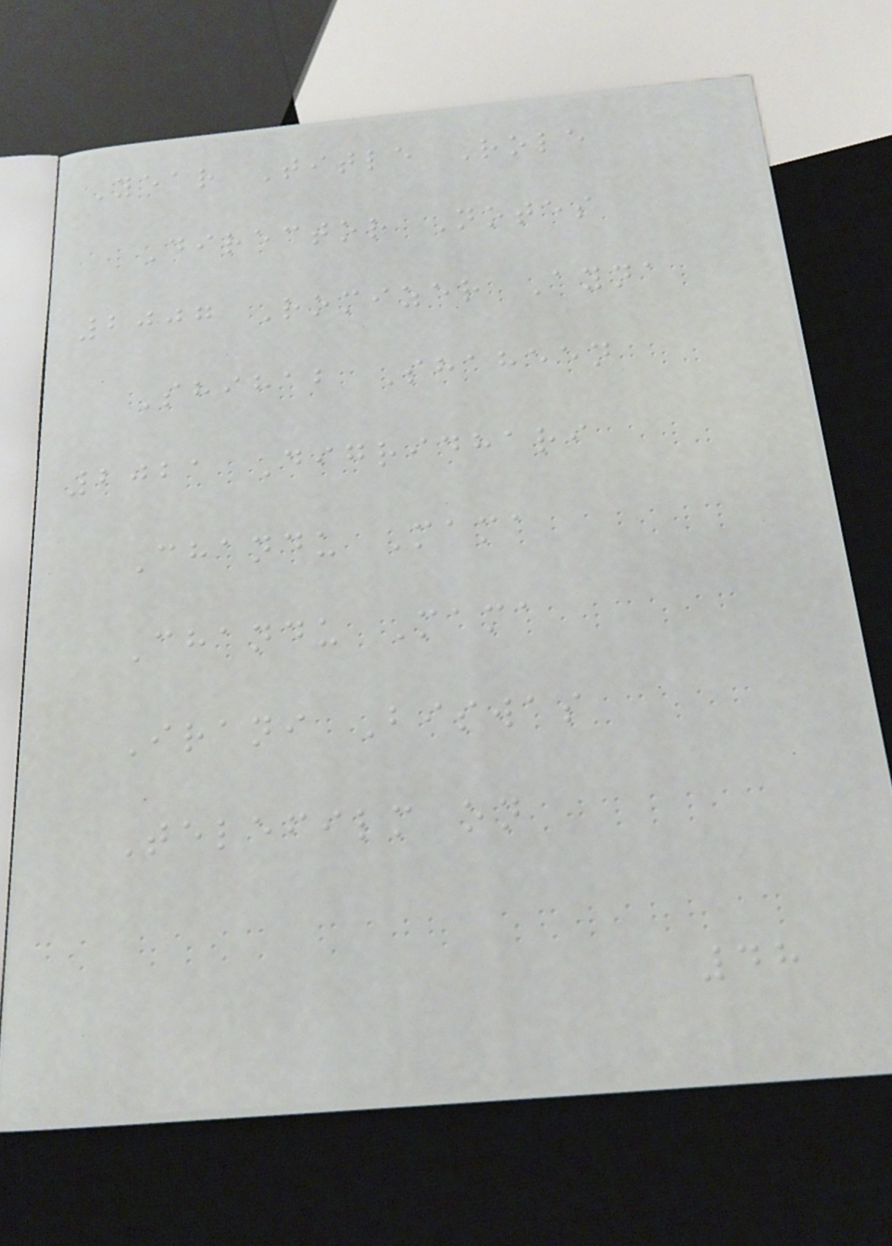Year Title Role
Director Notes
2007 Romizer Ayna
Shihab Shaheen
2021 Digridhari
Chandu Mama
Chandu Mama
Irani Biswas
Telefilm on
48
